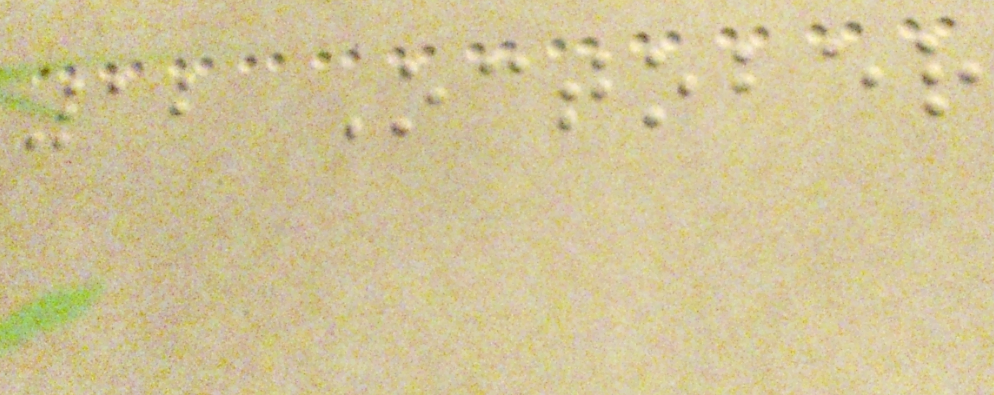12 October
